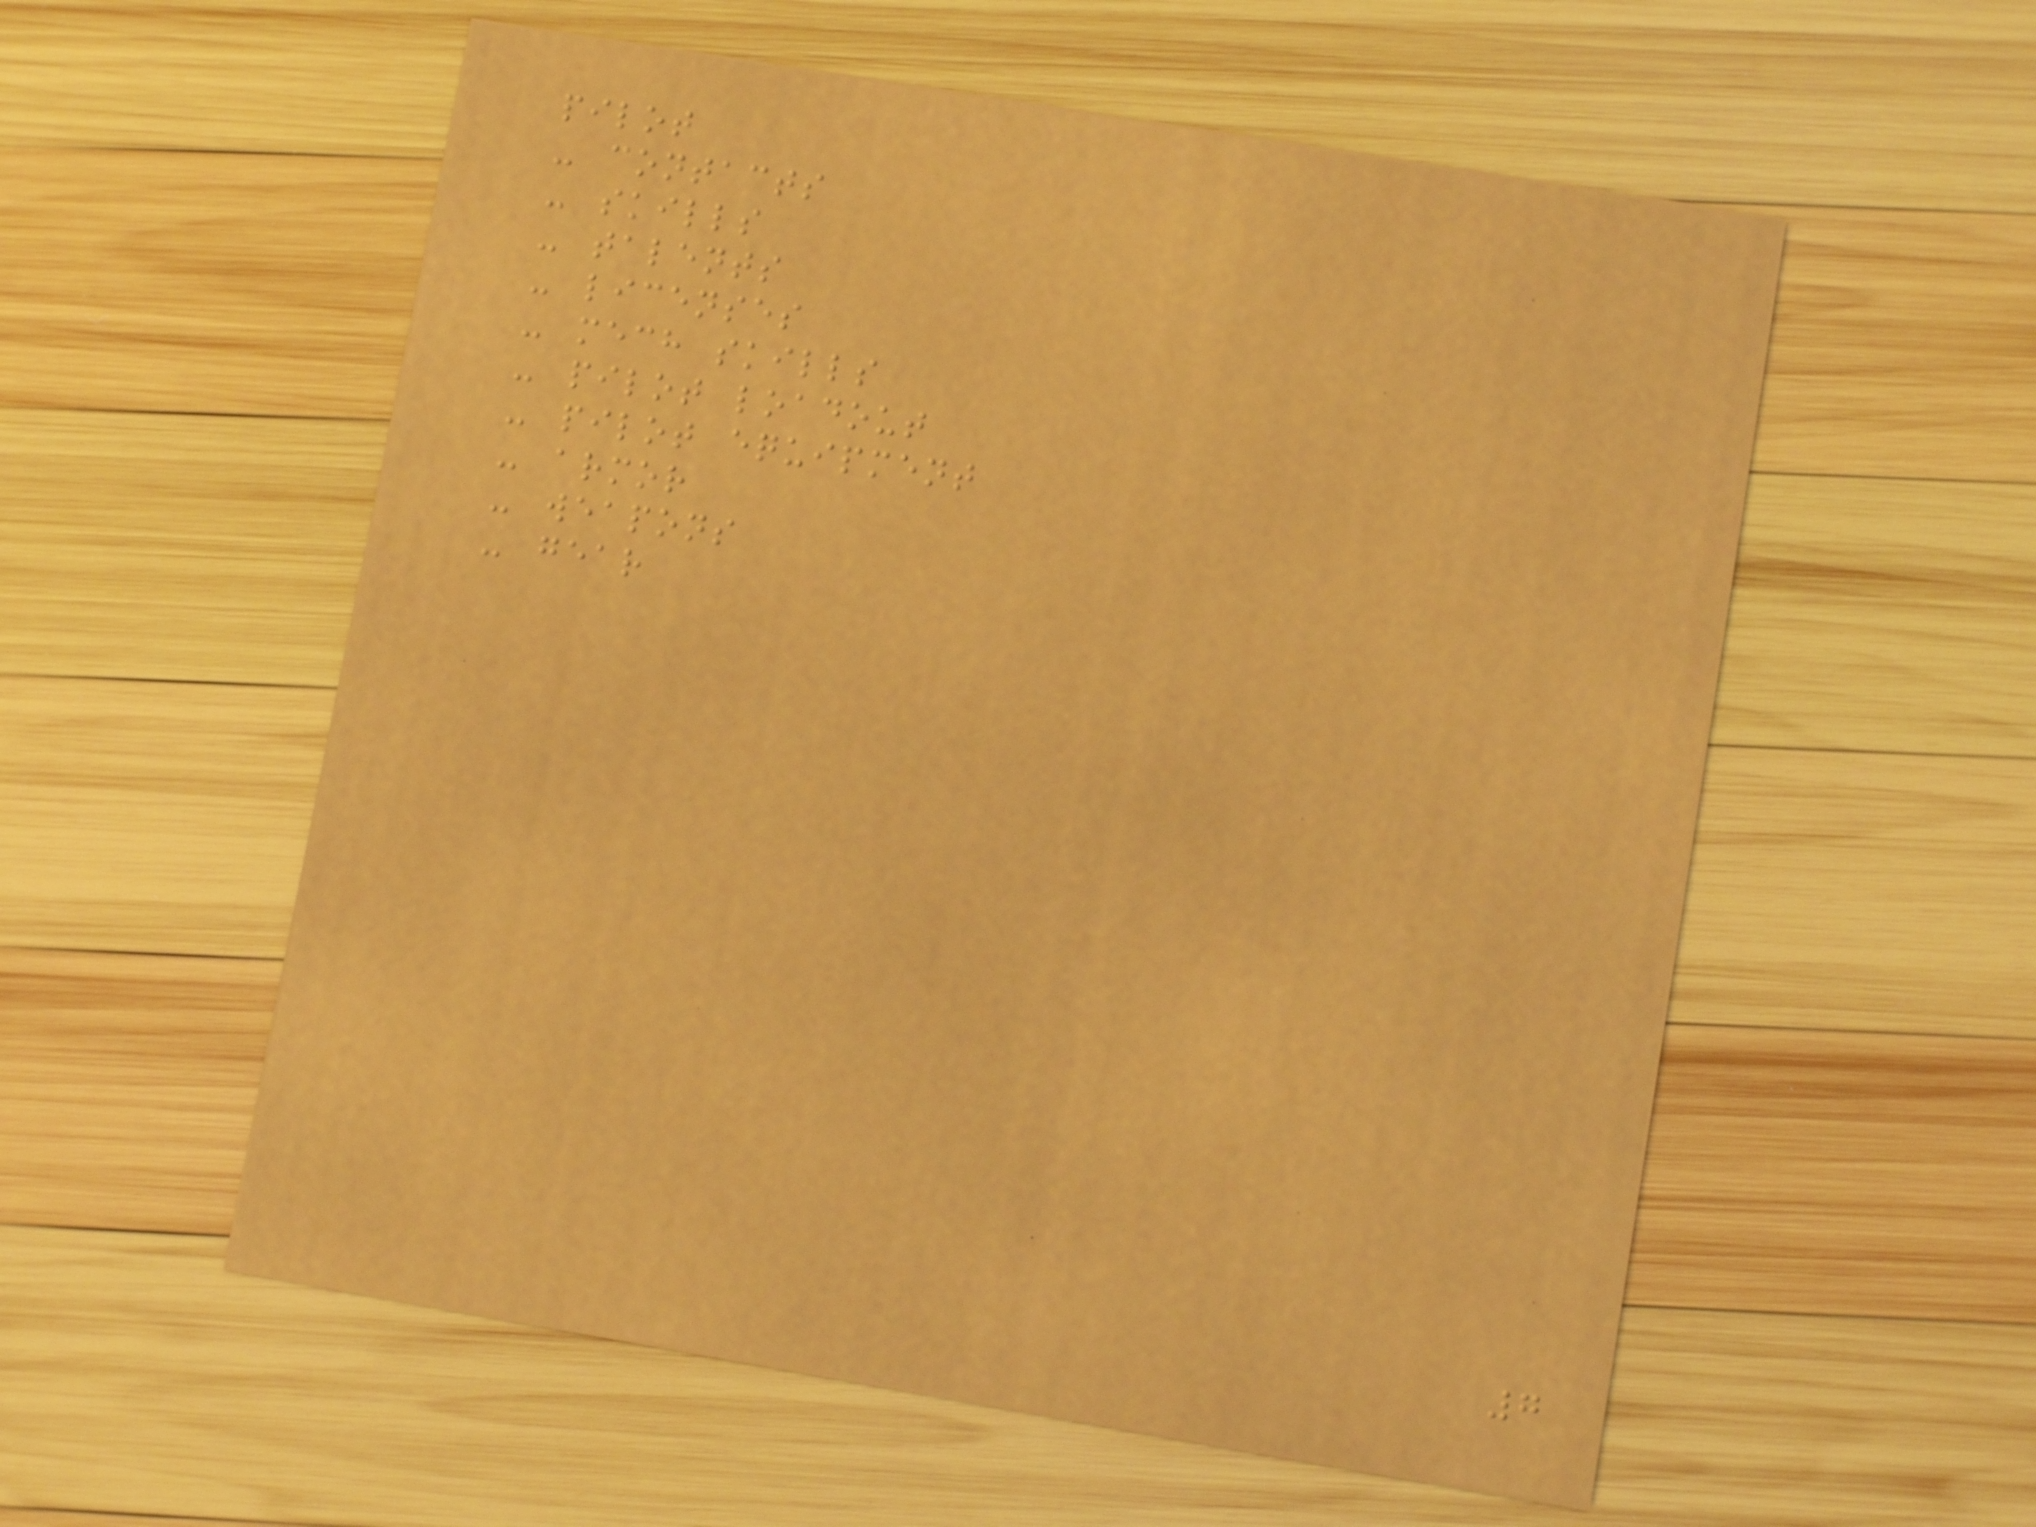pilot
- contacts
- skills
- talents
- licenses
- mech skills
- pilot loadout
- pilot equipment
- armor
- weapons
- gear
7
